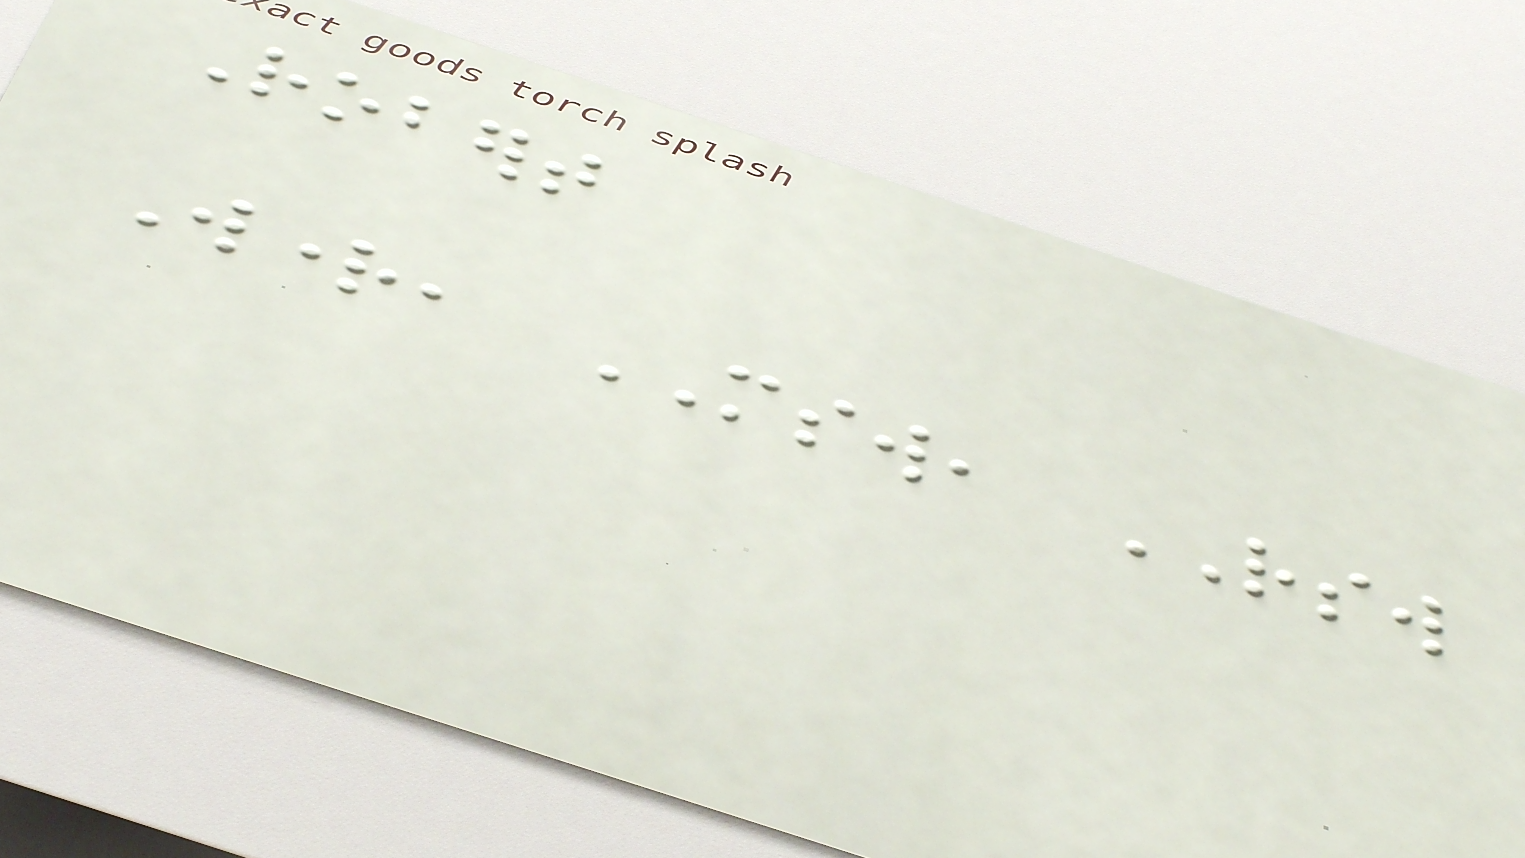Robert
Wright, MSW, RSW
